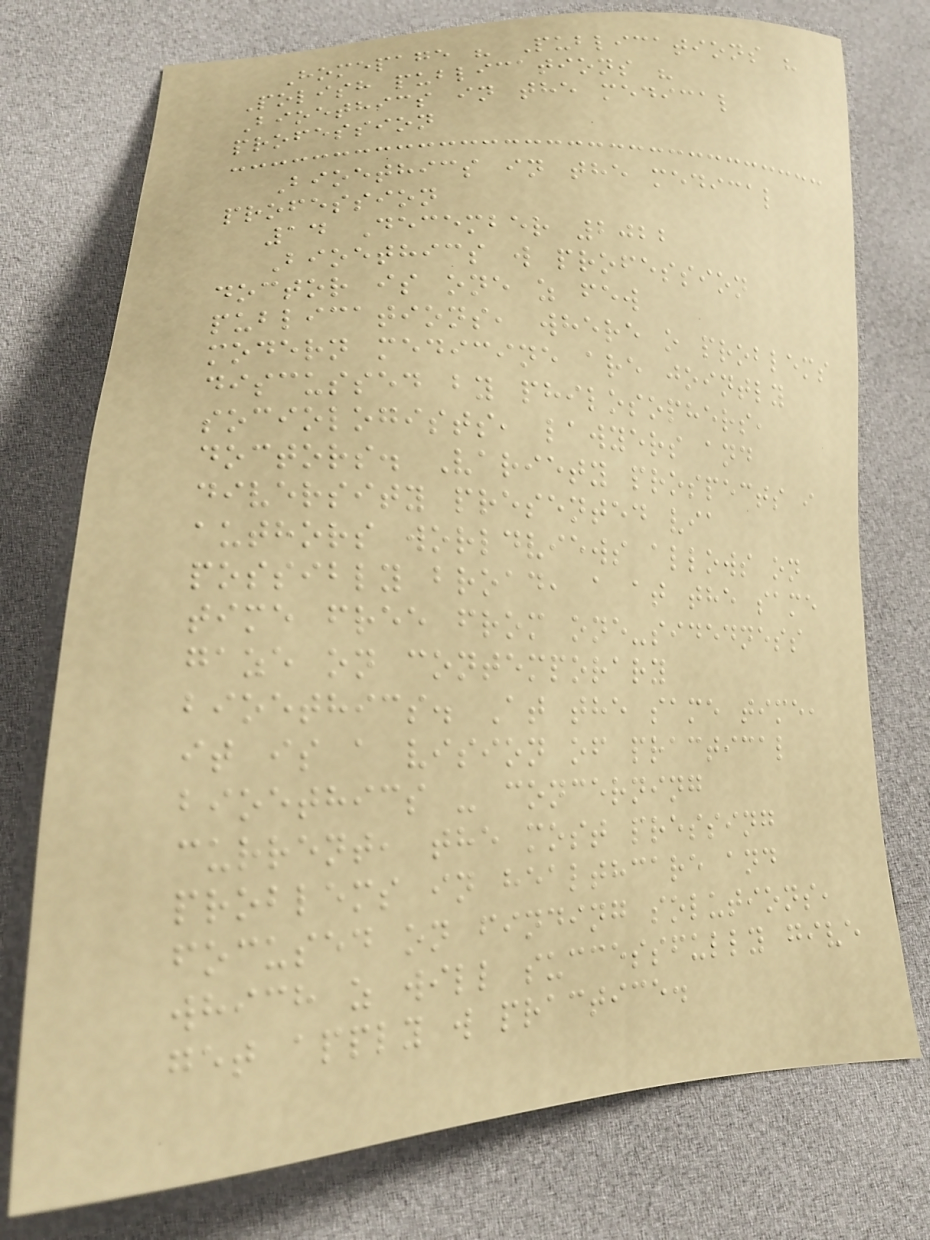Homepage " Publications "
Polish publications "
Bioethics in the medical
profession
Bioethics in the medical
profession
14 December 2022
Bioethics w profession
doctor is one z few
publications, where o problems
modern medicine are jointly
discussed by philosophers,
sociologists, lawyers and
doctors. Variety prospects i
diversity presented via
authors worldviews allows on
possibly broad, a at the same
time free from one-sidedness
gaze on contemporary
bioethics. At the same time,
it is a vision of practical
bioethics - concerning
current, the most pressing
problems in healthcare and
focused on finding solutions,
which z will successfully give
get apply w practice.
